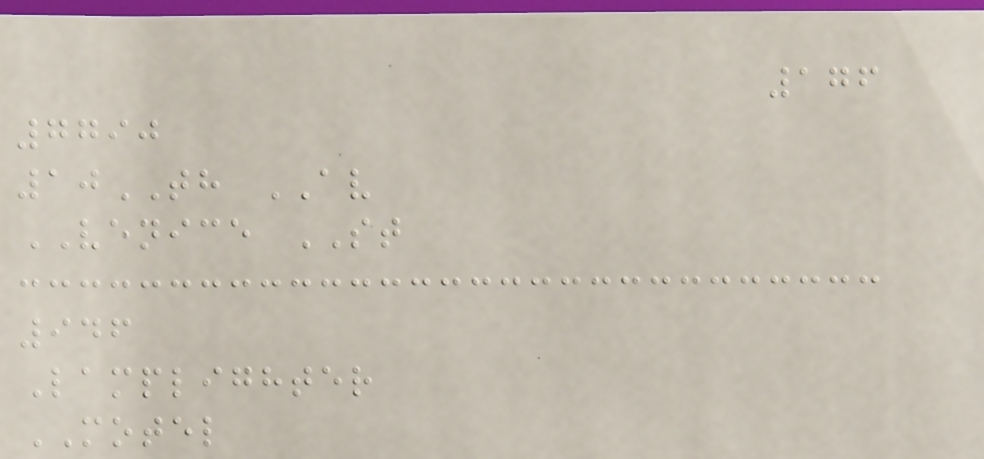176
7790
10TH AV
VENICE ST
946
Lamplighter
MOTEL
